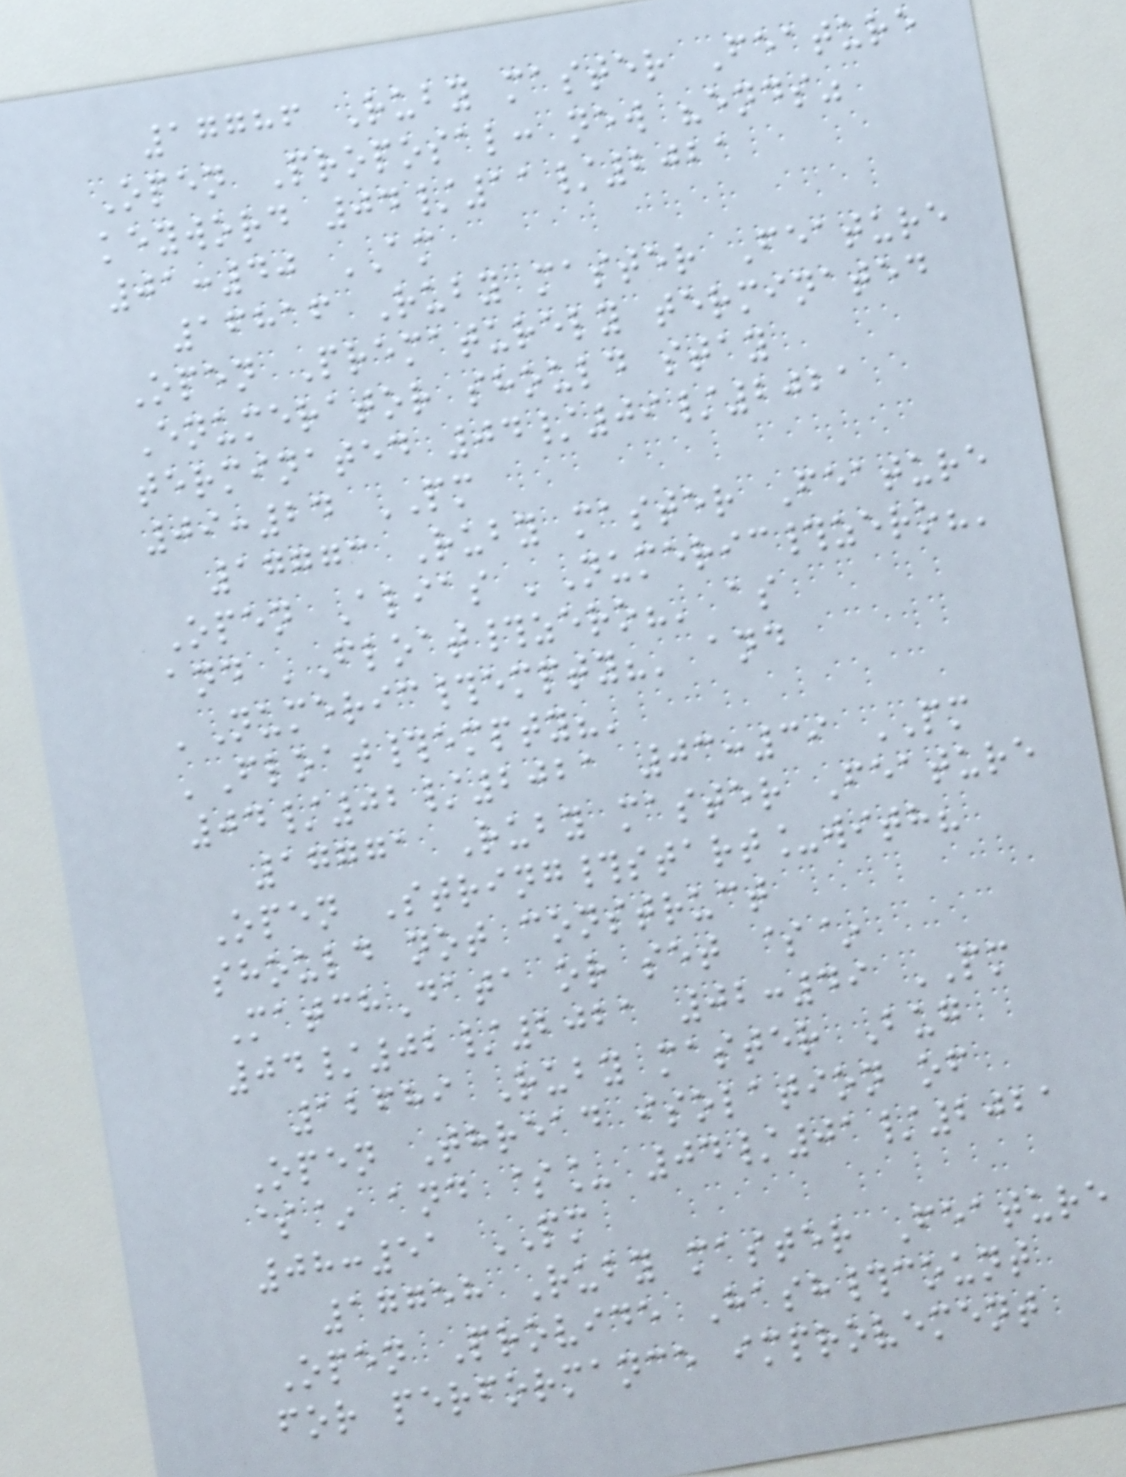17786 Ruby master Feature
Open Proposal: new "ends"
keyword 04/11/2021
01:40 AM
16816 Ruby master Feature
Open Prematurely terminated
Enumerator should stay
terminated 04/09/2021
09:24 PM
17773 Ruby master Feature
Open Alias 'Numeric#zero?'
and 'Float#zero?' as
'Numeric#empty?' and
'Float#empty?'
04/02/2021 03:39 PM
17771 Ruby master Feature
Open String#start_with?
should not construct
MatchData or set $~
04/02/2021 02:49 PM
12689 Ruby master Bug
Open Thread isolation of
$~ and $_ 04/01/2021
08:51 PM
17758 Ruby master Feature
Open Provide Hash#count
for performance improvement
